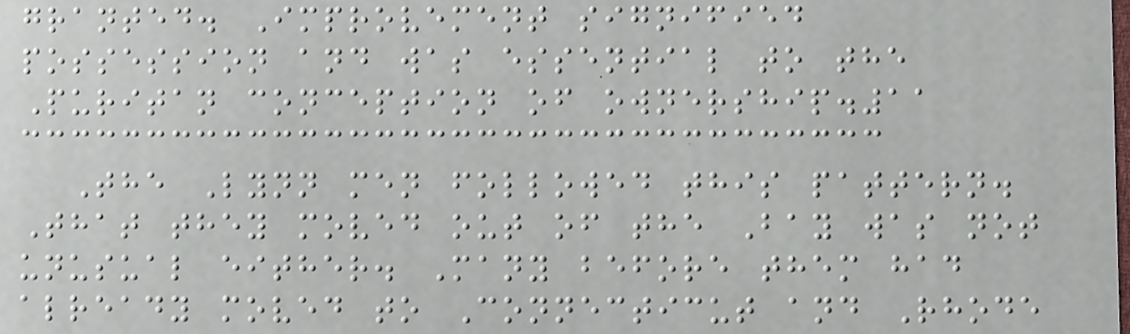granted. Improvement signified
possession and was essential to the
Puritan conception of ownership.11
The Lynn men followed this pattern.
That they moved out of the Bay was not
unusual either. Many before them had
already moved to Connecticut and Rhode
